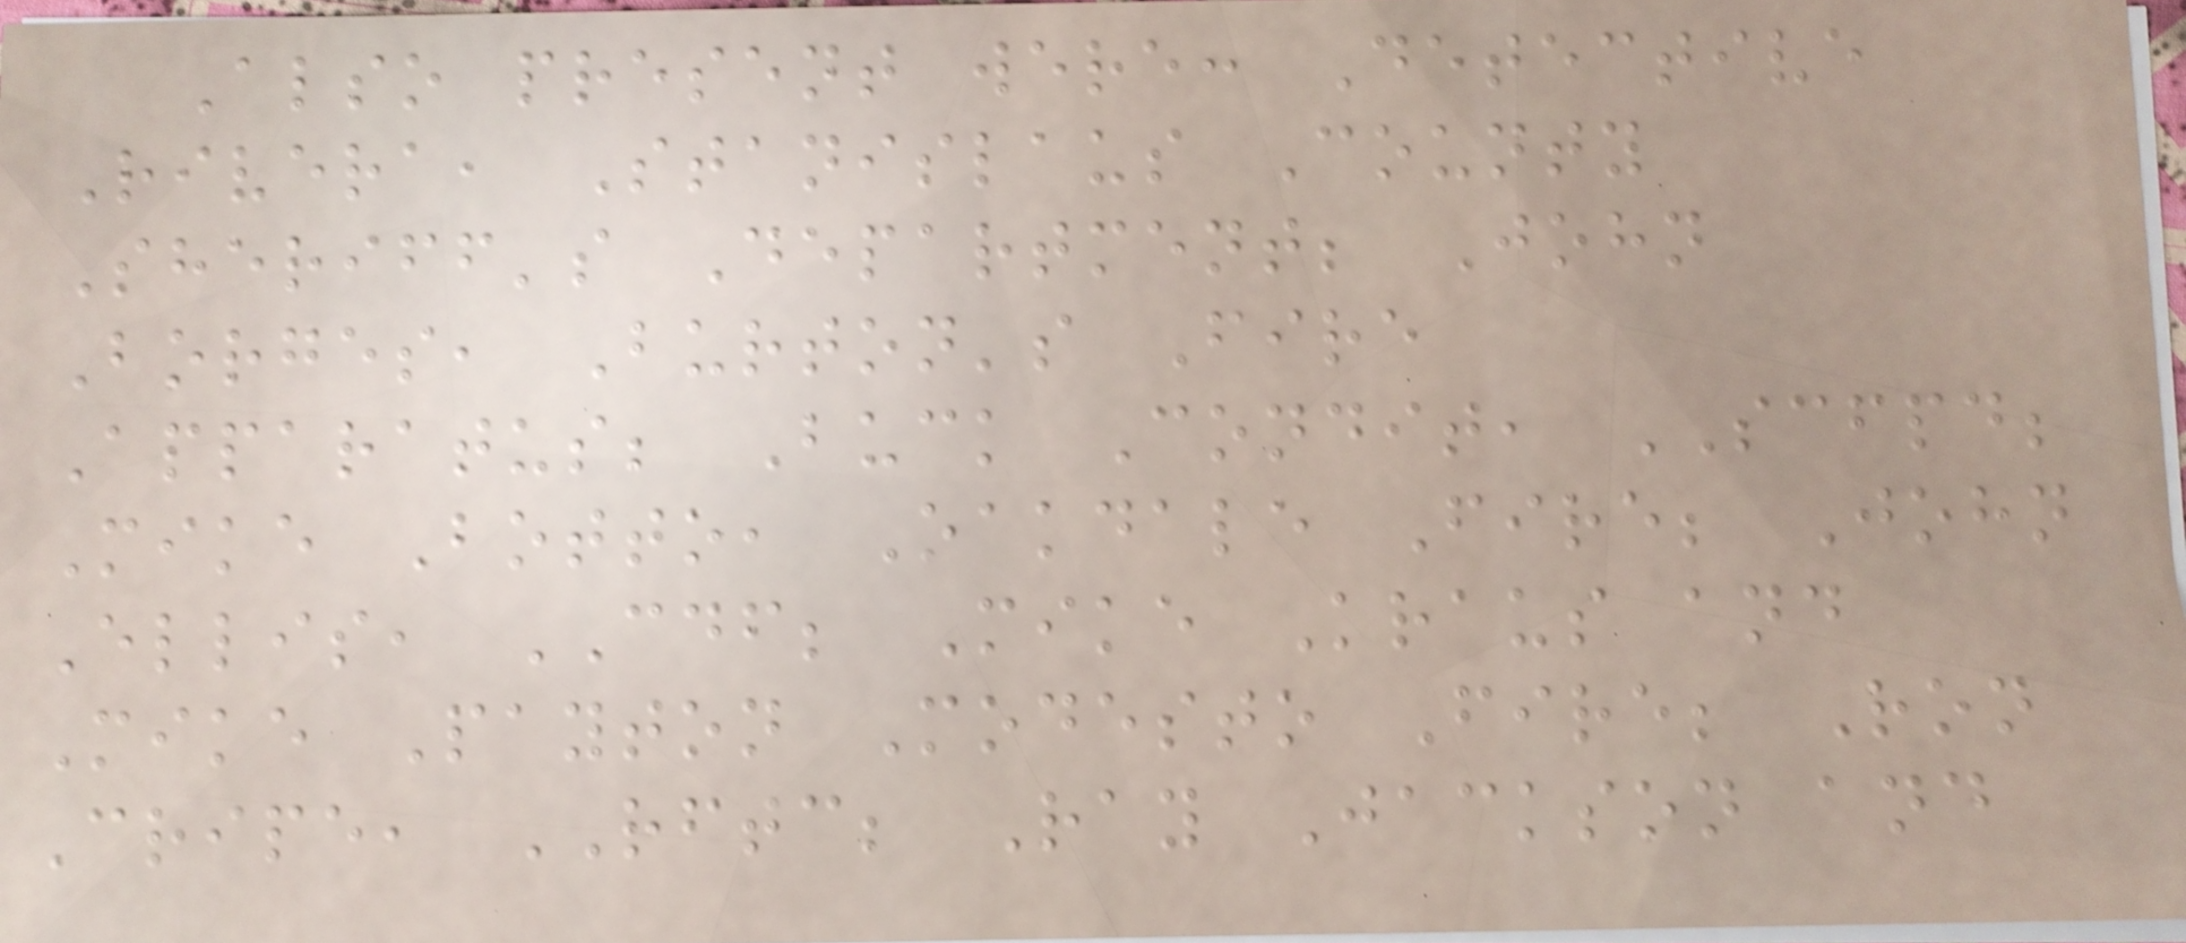Also present were: Detective
Rivera, Stanislaus County
Sheriff's Department; John
Borges, Burton's Fire
Apparatus; Buck Condit, SCFPD;
Mike Botto, Oakdale Fire; John
Ellis, CDF; Mike Kraus and
Mike Payton Modesto Fire; Ron
Cripe, RFTC; Ray Jackson and
